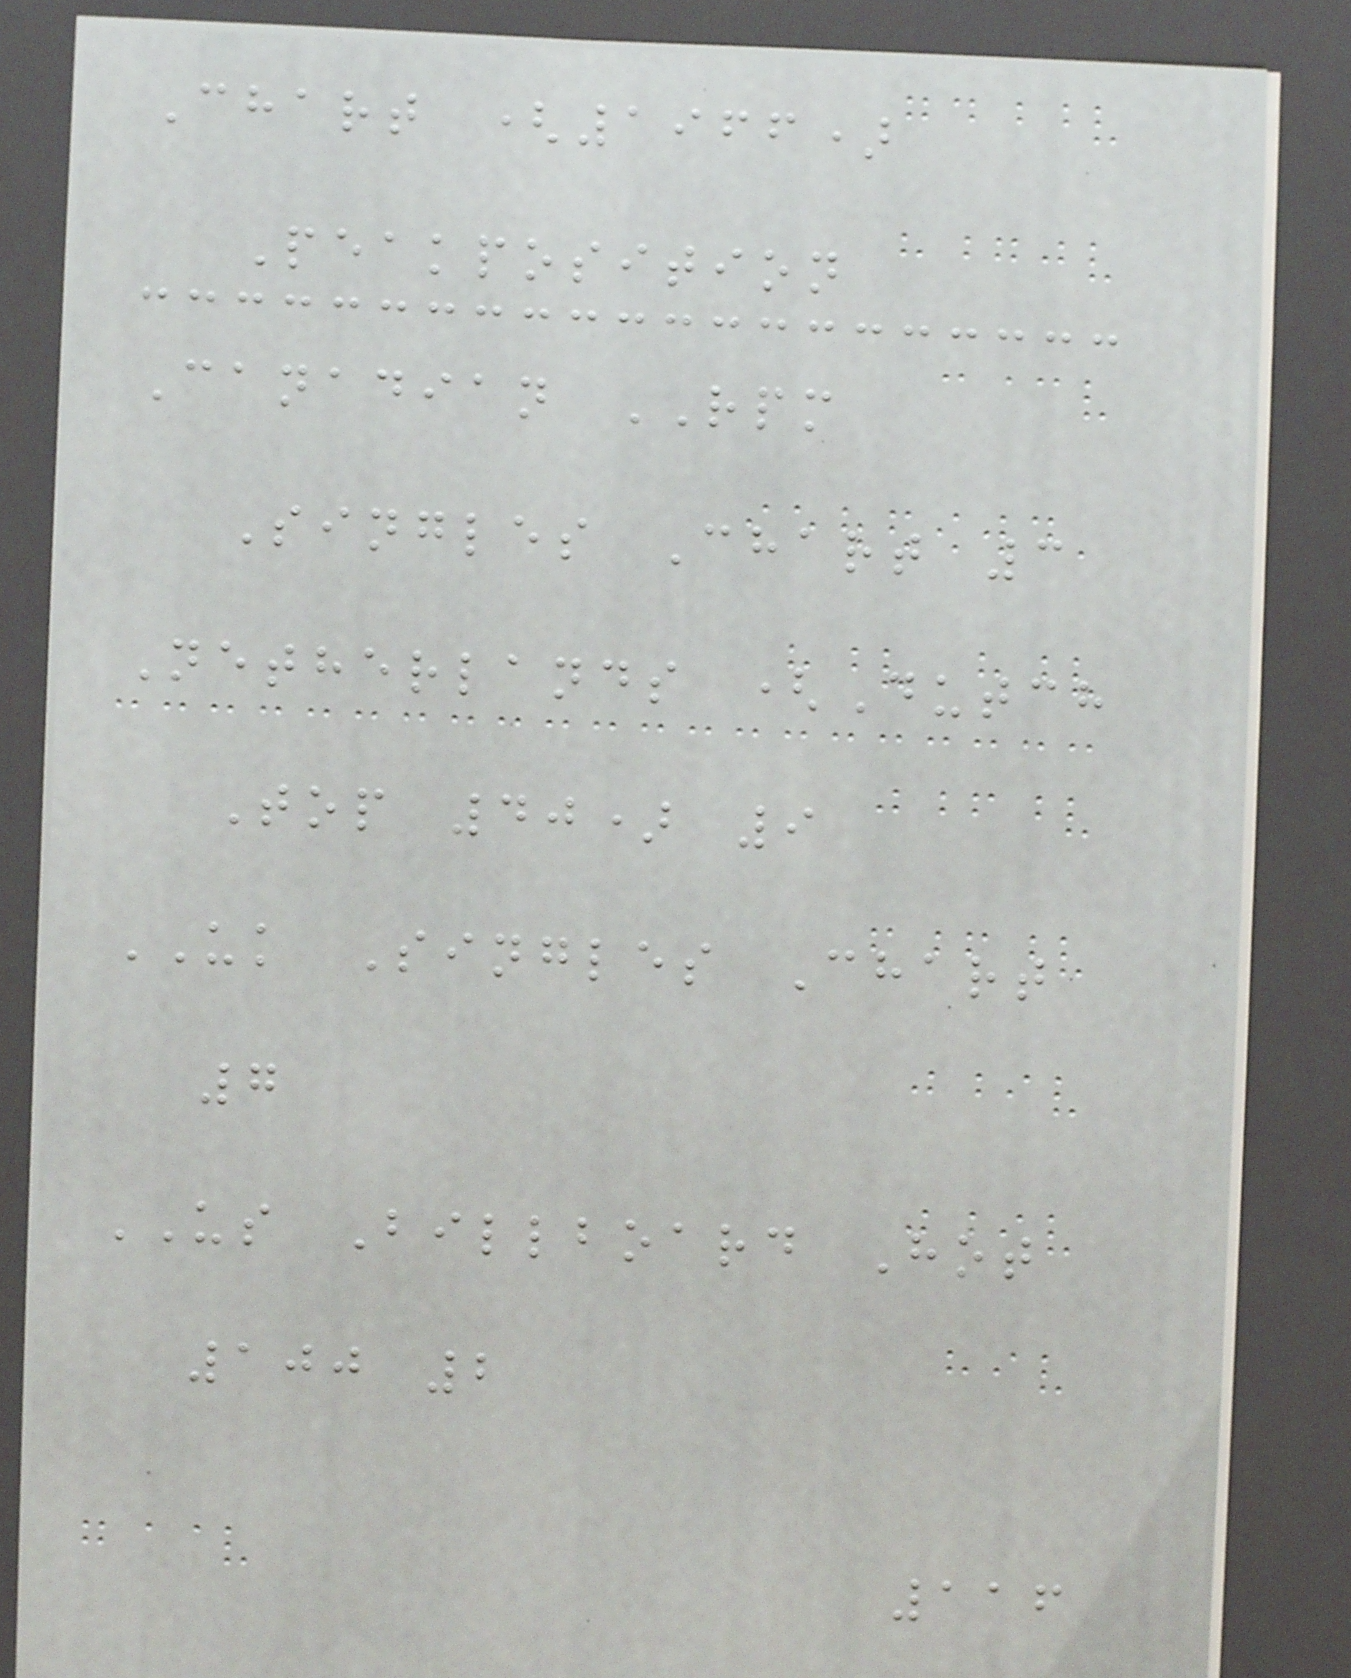Chart (1966)
Peakposition
Canadian RPM
Singles Chart 3
Netherlands (Dutch
Top 40) 9
UK Singles Chart
7
US Billboard Hot
100 2
116
